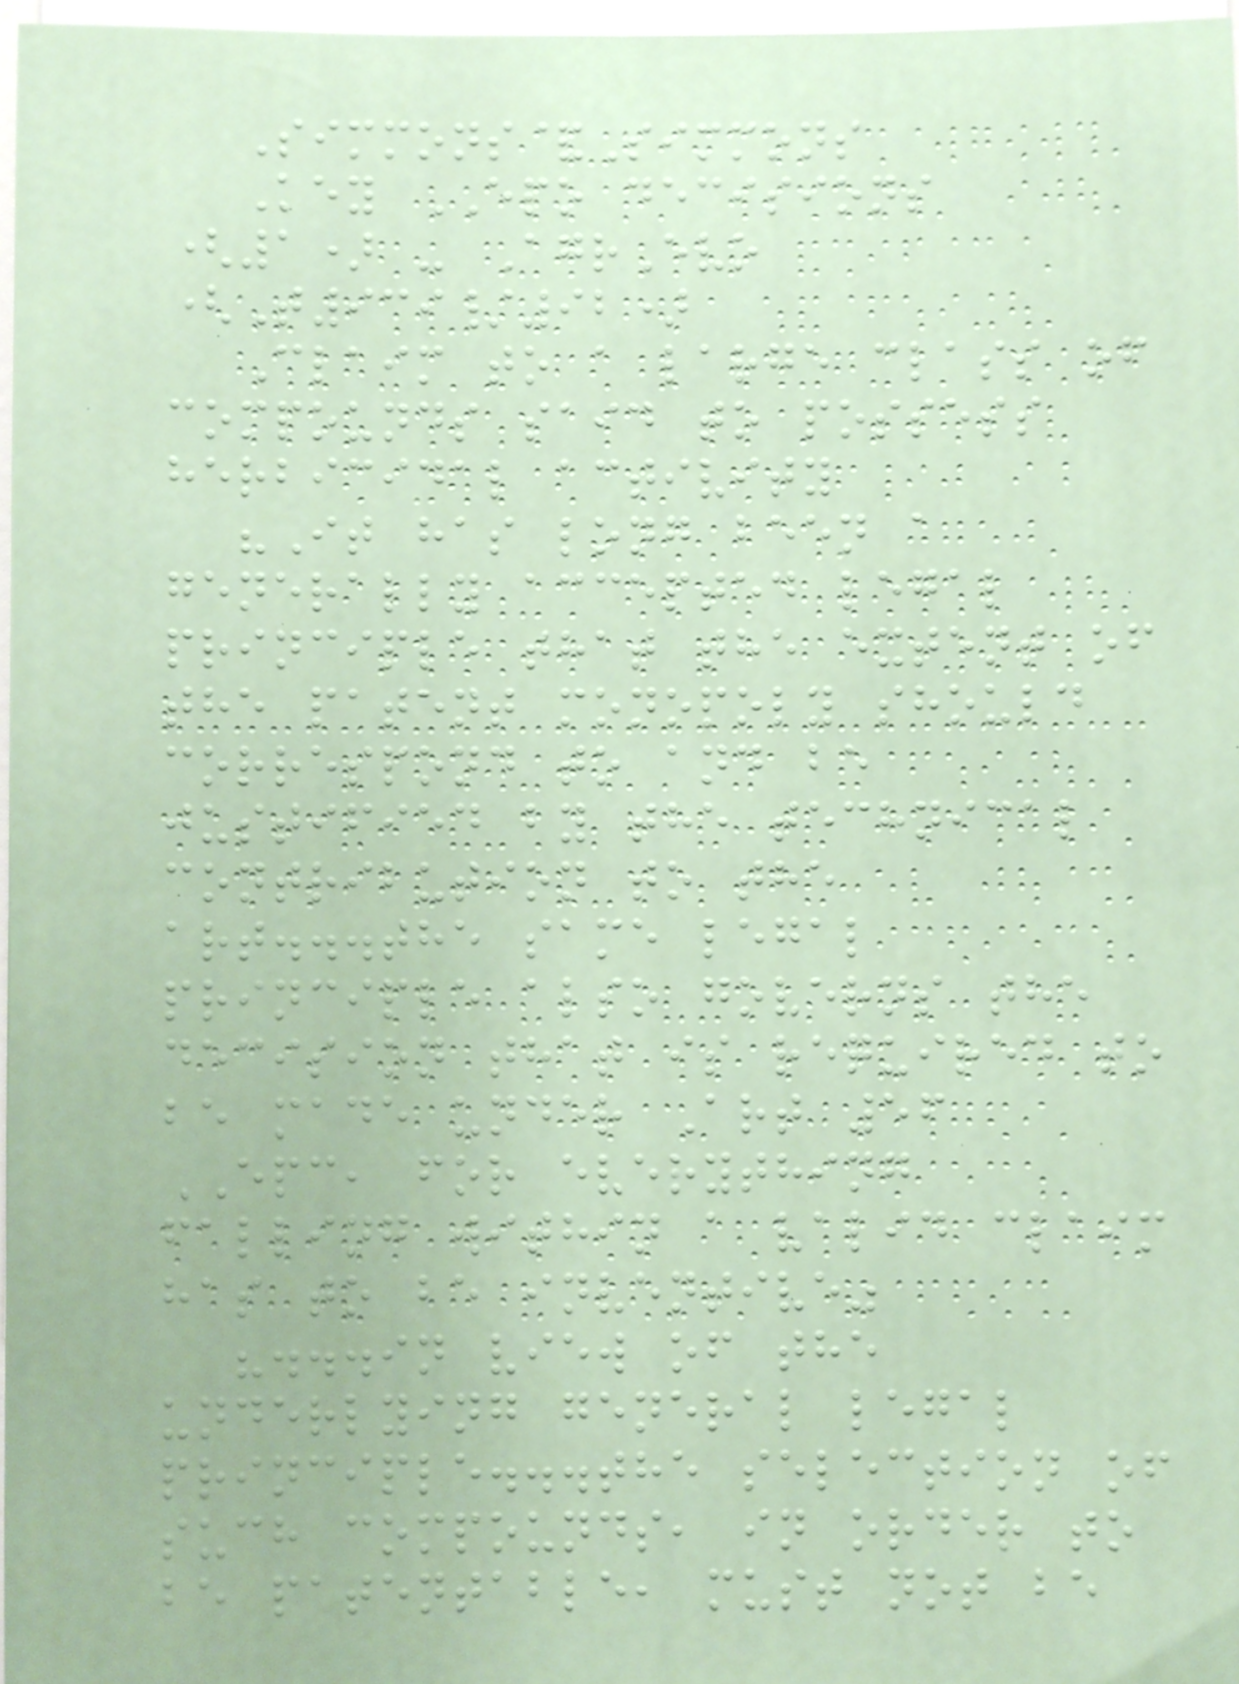Simmons&Simmons
Key EPO decisions
(1) - AgrEvo
(T939/92)
Claim to a large class of
compounds said to possess
herbicidal activity
"It has long been a
generally accepted legal
principle that the extent of
the patent monopoly should
correspond to and be
justified by the technical
contribution to the
art...the same legal
principle also governs the
decision that is required to
be made under Art 56
EPC, for everything
falling within a valid claim
has to be inventive"
"...in view of the
underlying general legal
principle...the selection of
such compounds, in order to
be patentable, must not be
